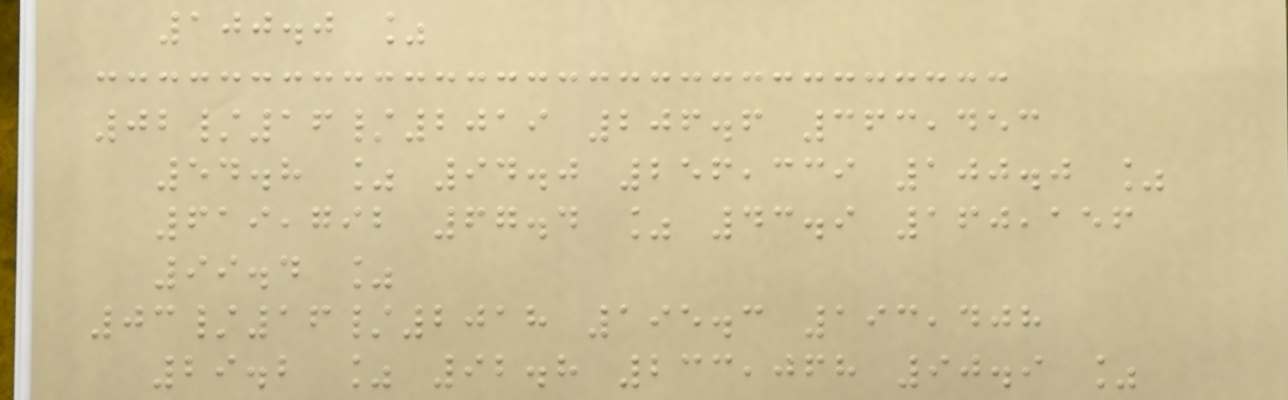100.0 %
02/16/2019 206.6 363,453
54.8 % 94.0 256,339 100.0 %
619,792 67.4 % 43.9 160,156
99.4 %
03/16/2018 195.3 193,408
29.2 % 92.8 233,068 90.9 %
